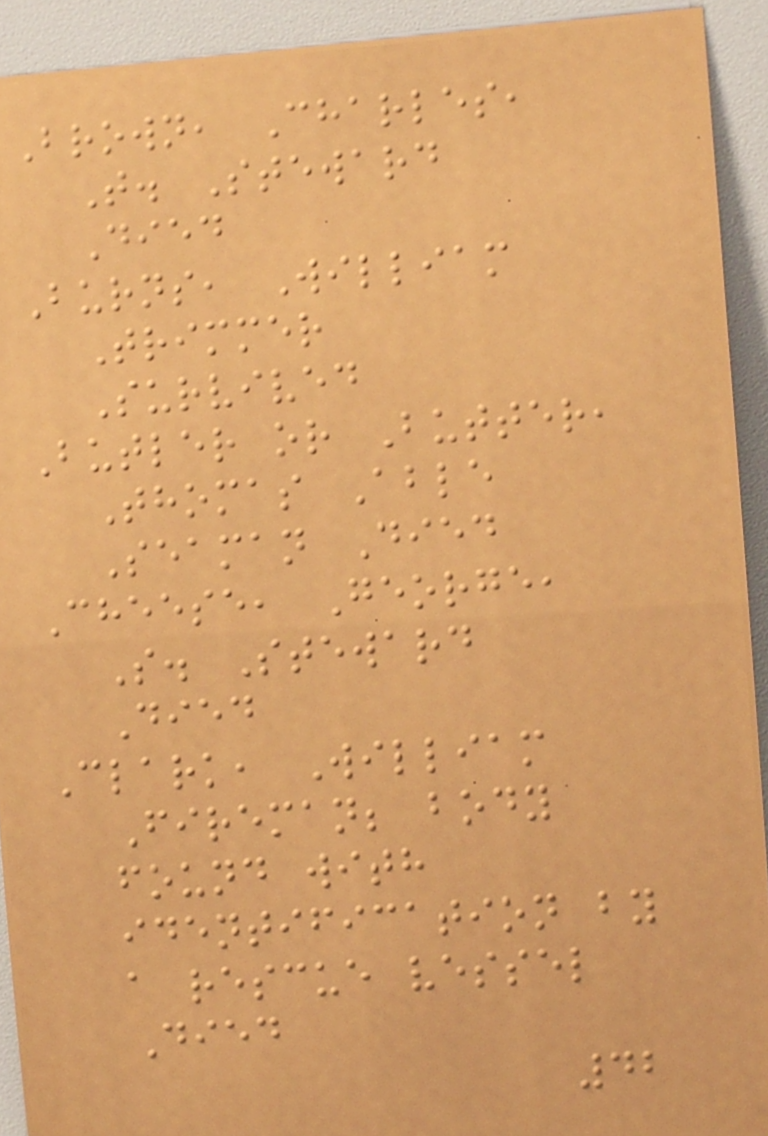Brown, Charles,
T. Steward
Died
Burns, William
Trimmer
Survived
Butler or Butter,
Thomas Able
Seaman Died
Cheese, George,
S. Steward
Died
Clark, William
Fireman; body
found with
identification by
a rescue vessel
Died
42
